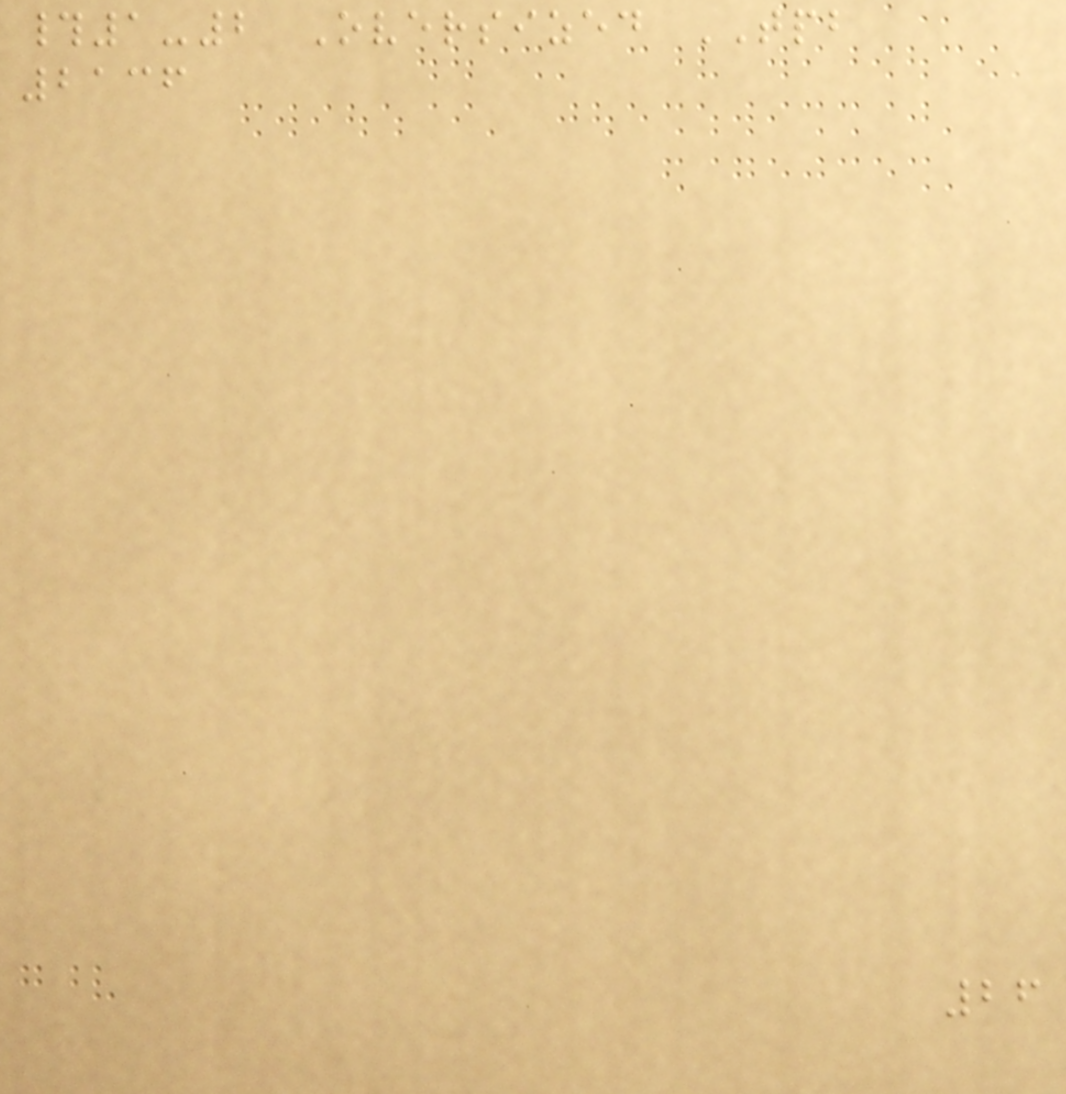#1-2 Oversized TPB
2136
26
